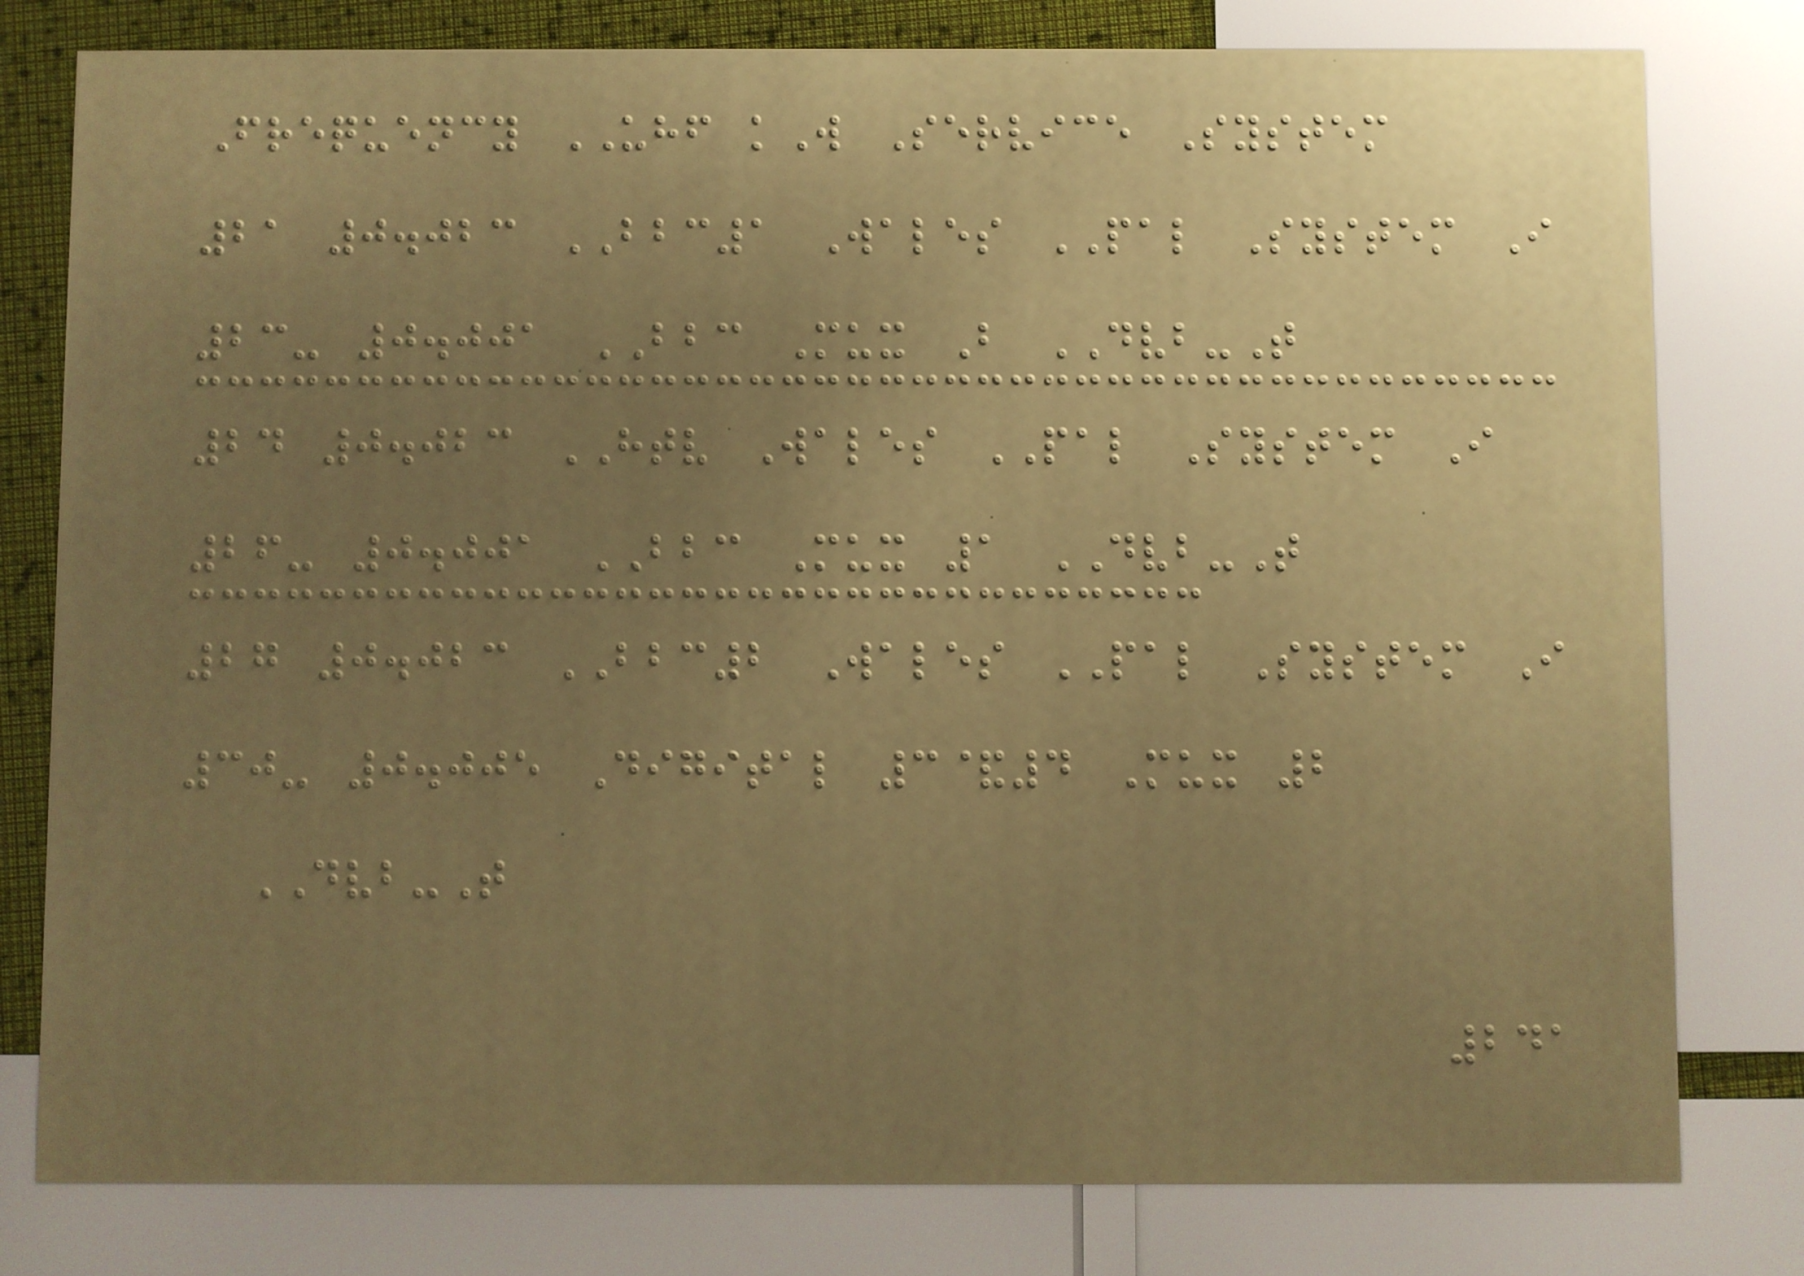Frequency UHF kW Service System
21 0.023 BBC1 Wales PAL System I
23- 0.001 BBC Mux B DVB-T
24 0.023 HTV Wales PAL System I
26- 0.001 BBC Mux 1 DVB-T
27 0.023 BBC2 Wales PAL System I
30- 0.005 Digital 3&4 Mux 2
DVB-T
241
